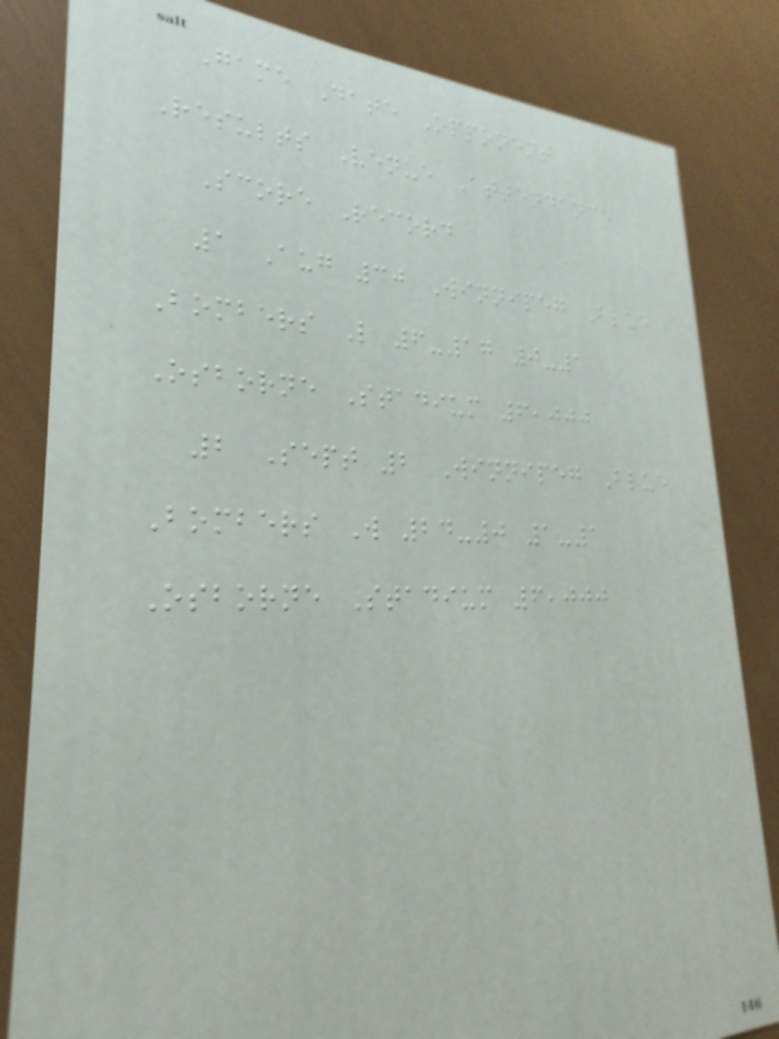Game Date Opponent
Results Venue Attendance
Score Record
1 Aug 30 Winnipeg Blue
Bombers L 6-17 0-1
Osborne Stadium 6,000
2 Sept 2 Winnipeg Blue
Bombers W 24-0 1-1
Osborne Stadium 6,000
